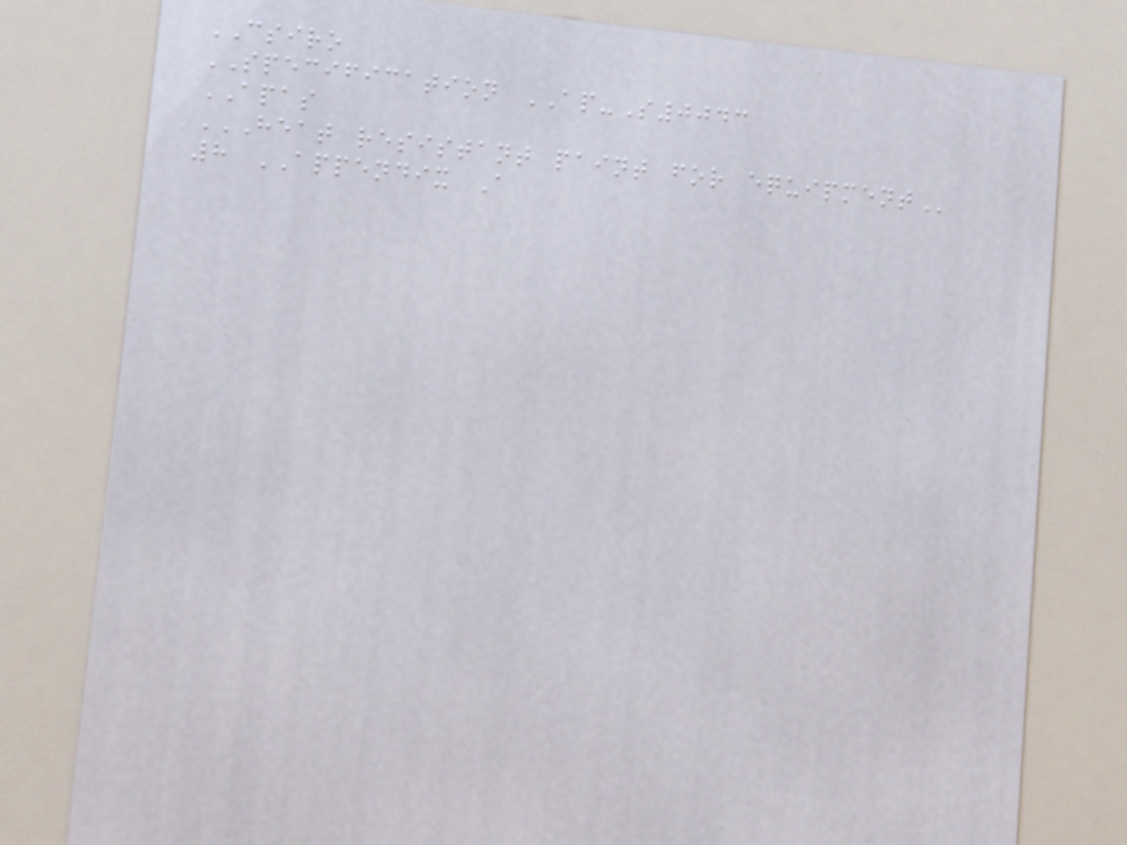CSIRO
SPECIFICATION AP-S0043
APAS
HEAT RESISTANT PAINT FOR EQUIPMENT
8 APPENDIX A
